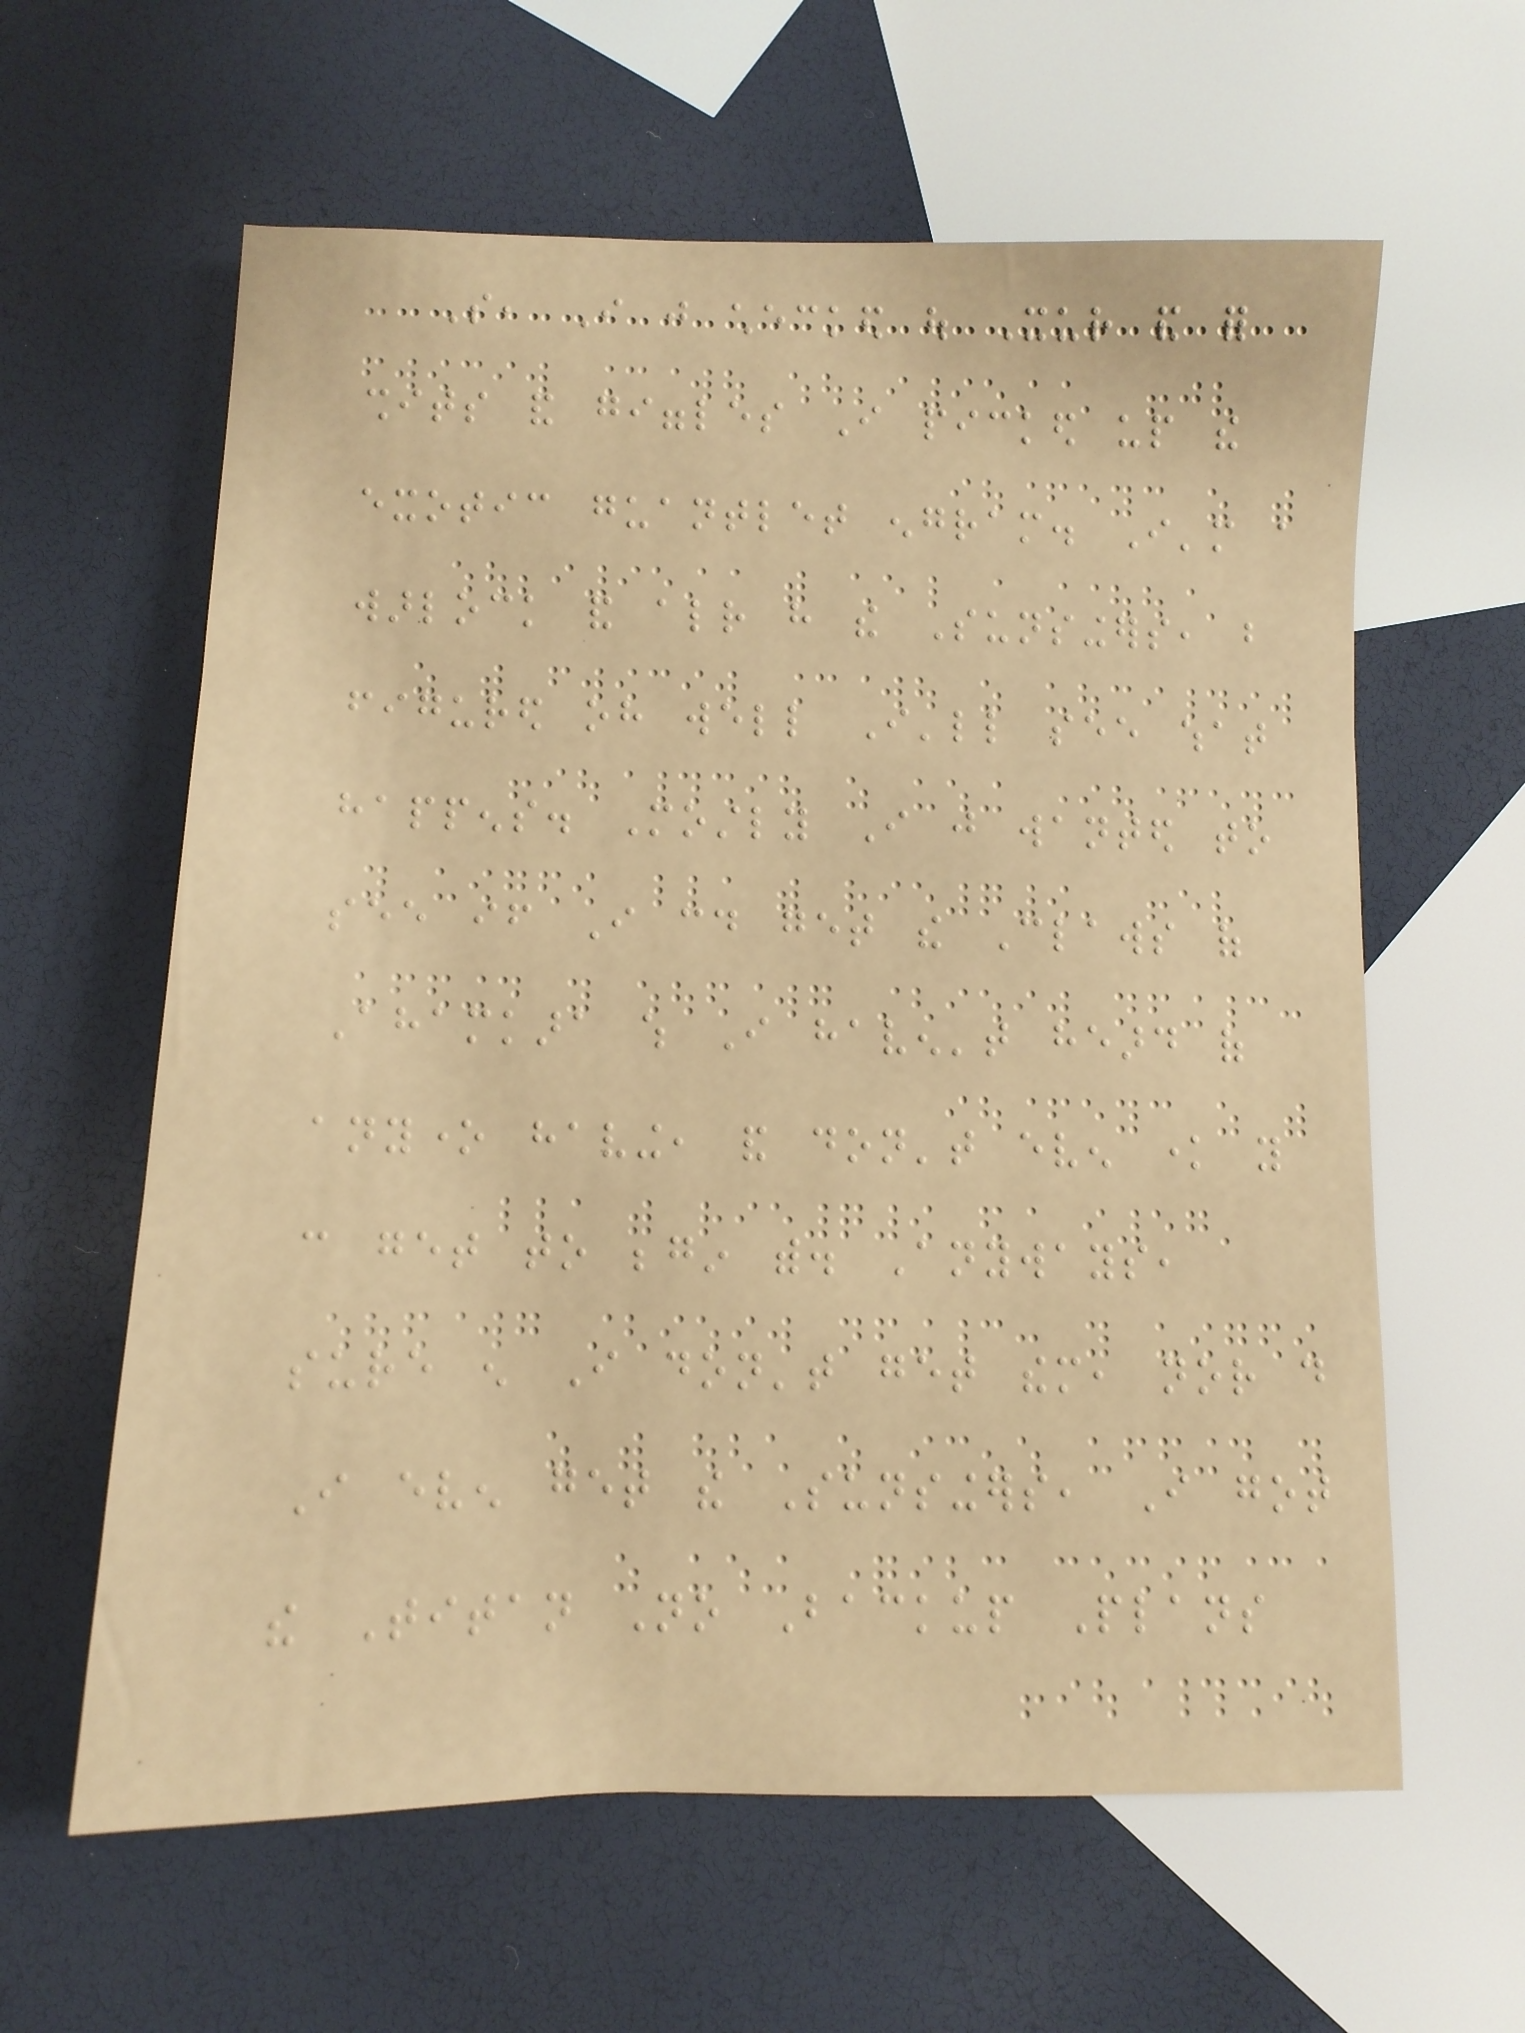So, I just checked out Xur and for
shits and giggles I picked up the
exotic guantlet engram. I'm a
warlock and already have the Sunsingers, but
figured oh well I'll see what
happens. Mostly I just wanted to
see if I could get the Claws of
Ahamkara which I haven't heard of
anyone having, and don't even know you
can get to begin with. Anyways,
sure enough I don't get them, nor do
I even get the Sunsingers, I got
the Titan No Backup Plans
